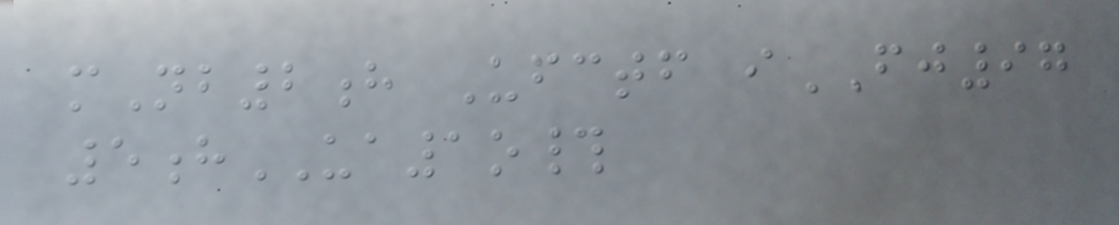mNb2h Ufctf iFJ97
5hUA1o#
